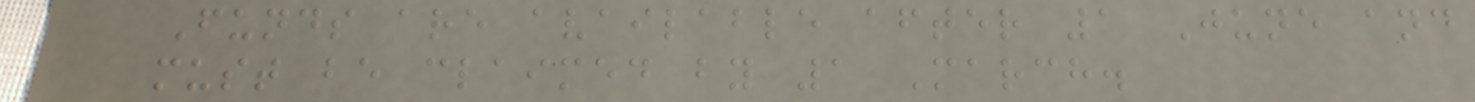Funds are available after 1 June and
must be claimed by 1 March.
